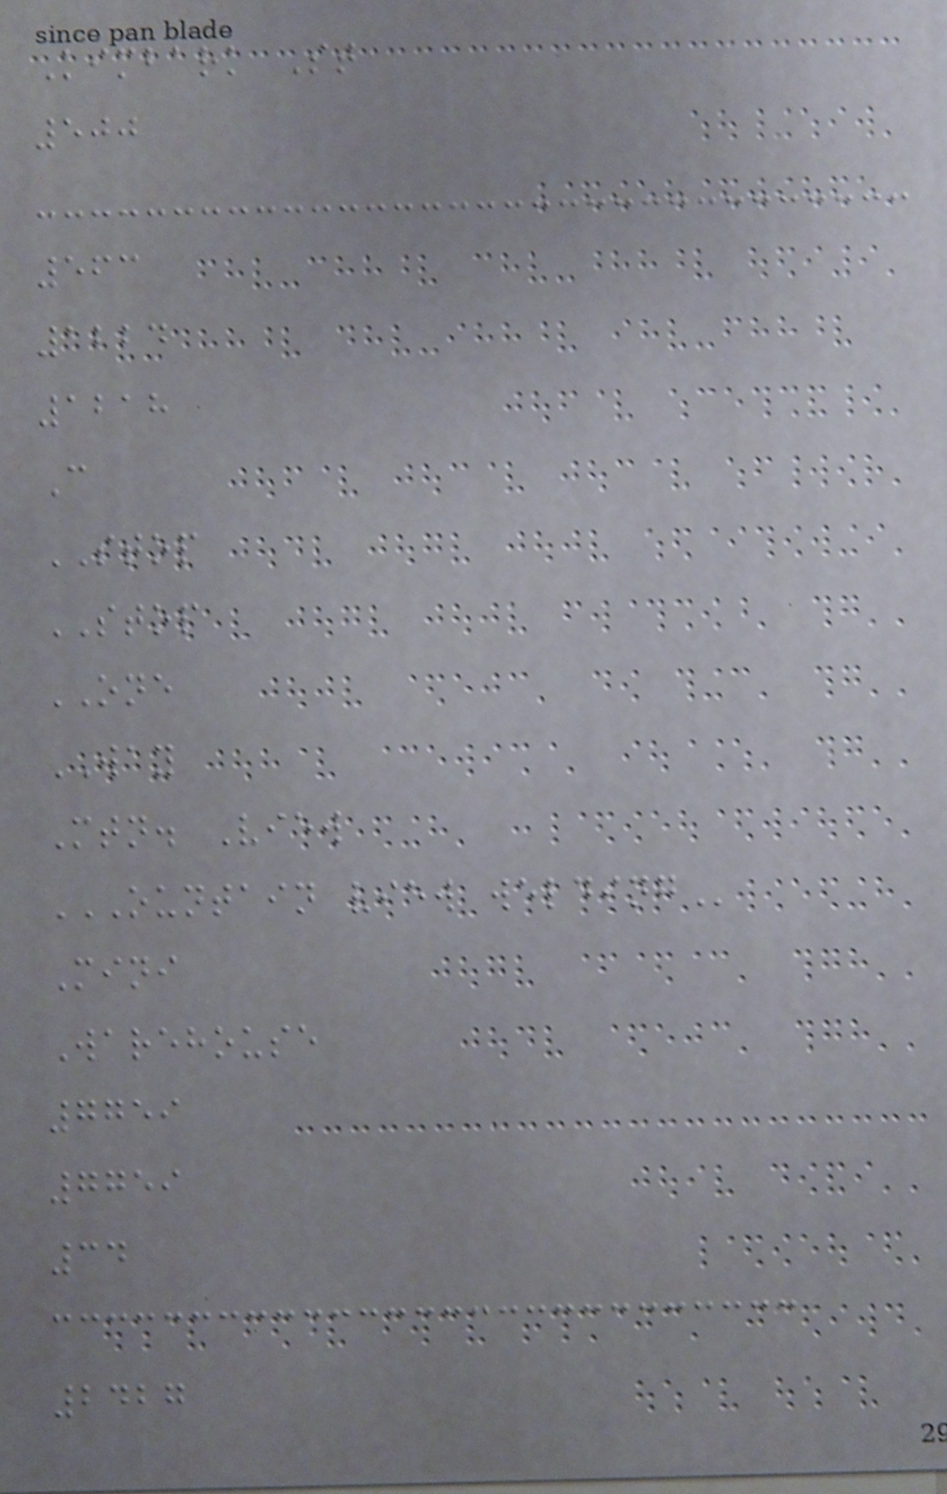Kimbark St
500
563
1224
1218
C
STOP
STOP
ONE
WAY
Mtn. View
OUNTAIN VIEW WELDING
Mini
Warehouse
7759
7759
34
2427
